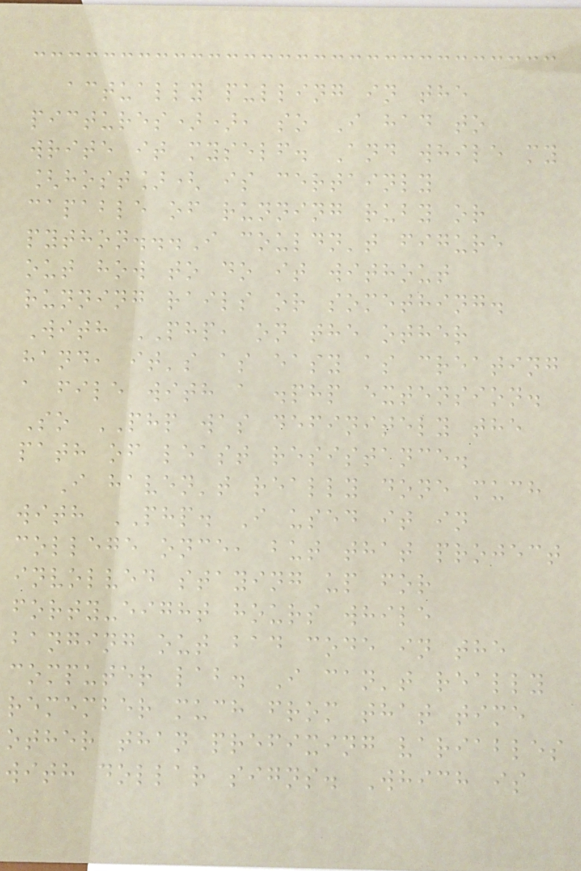actually pulling in the
pictures)), so I had to
write it myself. And while my
[host]( is certainly
capable of running ruby or
python...I couldn't figure
out how to do it without
running rails or something.
With PHP, on the other
hand, it's as easy as creating
a file with a .php extension.
So PHP was definitely the
path of least resistance.
I haven't really done much
with PHP. I used it in
college once, but that project
involved staying up for
forty-eight hours while
banging out bad code in the
computer lab. I can't really
remember much from that time
other than prefixing variables
with dollar signs. Which is
